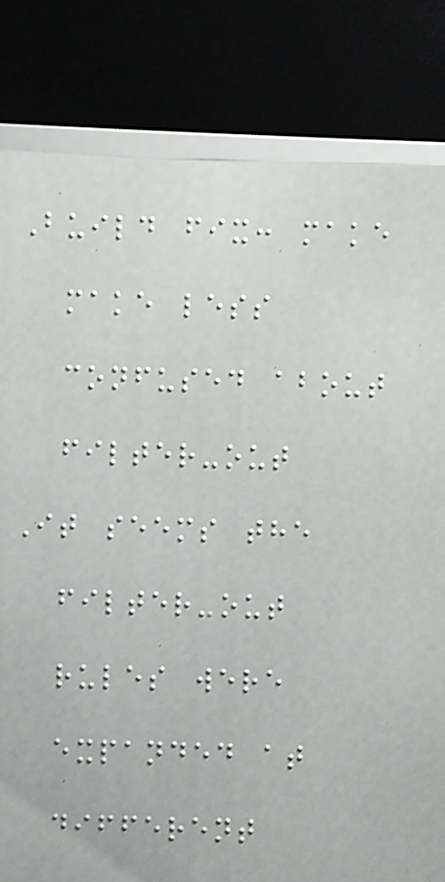Build fix: make
make less
confused about
filter-out
It seems the
filter-out
rules were
expanded at
different
